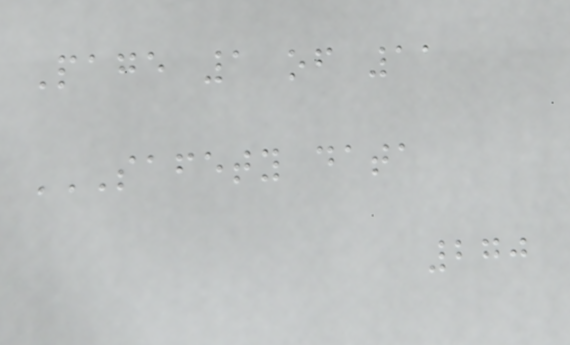Page 1 of 11
SAFETY DATA
270
